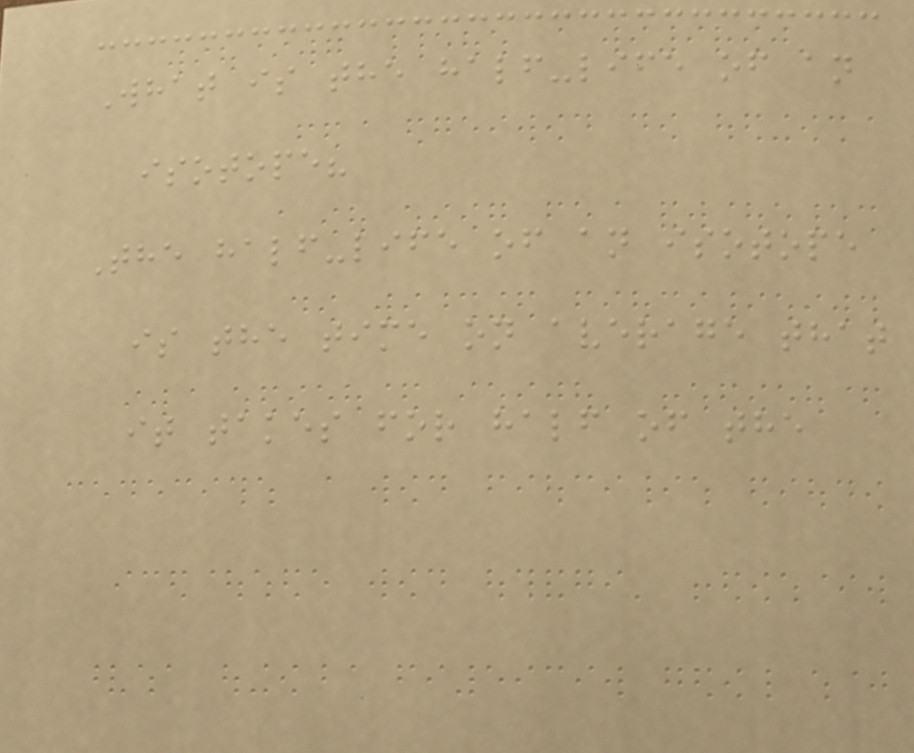What is the half-life of an
isotope?
The half-life of an isotope
is the time on average that
it takes for half of the
